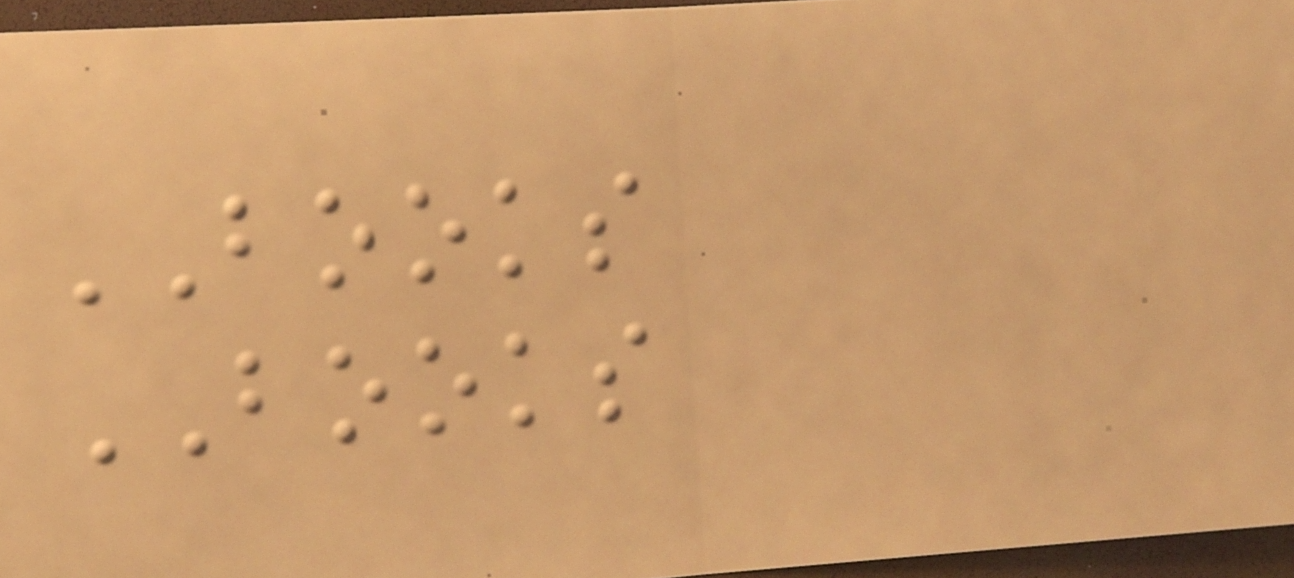BOOKS
BOOKS
